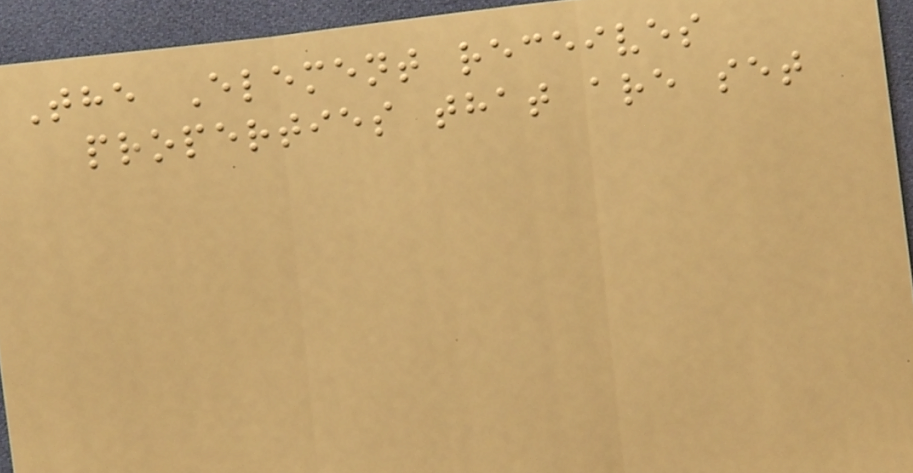The Element receives
properties that are set
